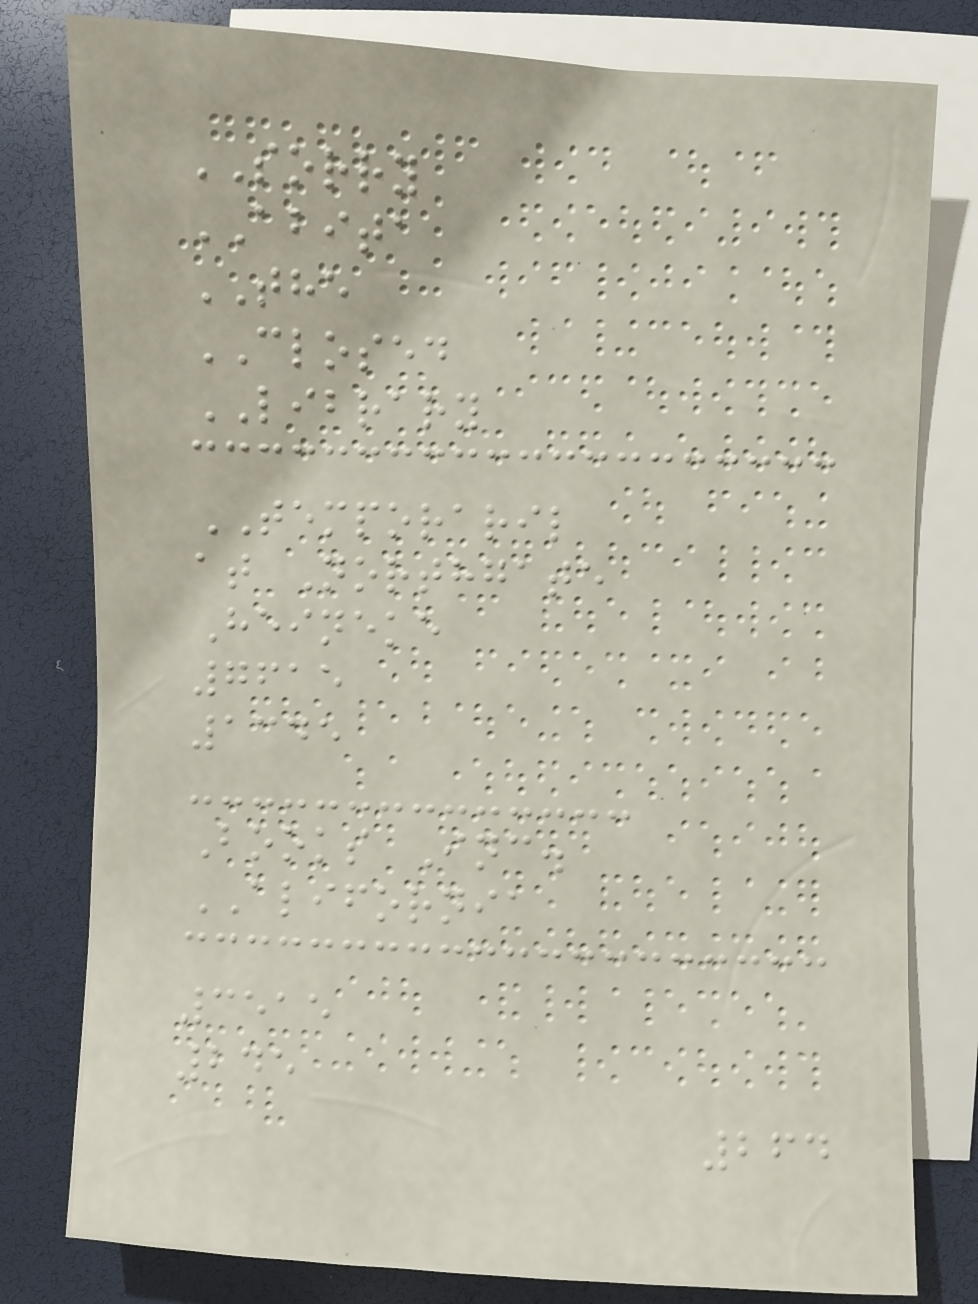SORRY
ABITA
THE
CLOSED
LIBRARY
TEMPORARIL
at Northgate
Heineke
7615
1345
Books Inc.
ALIFORNIA
3515
245
264
